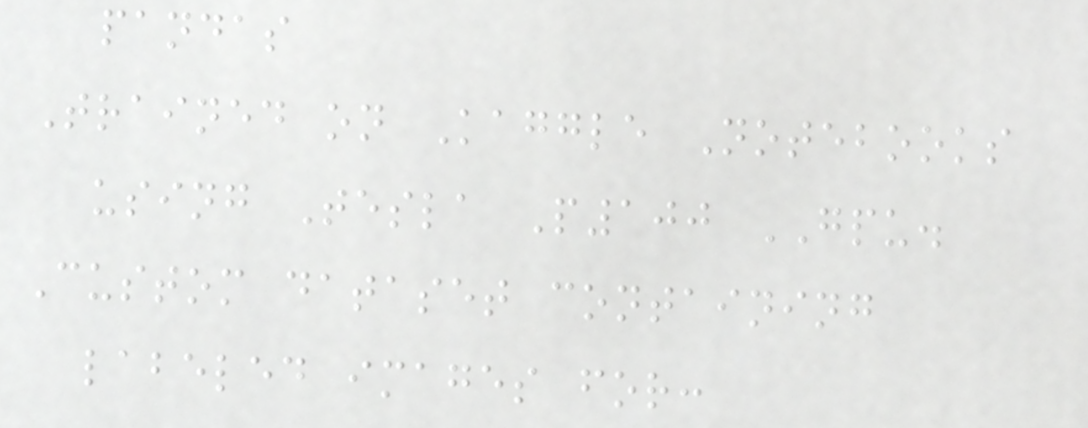pandas
Trained on Kaggle Notebooks
using Tesla P100 GPU.
Custom dataset containing
labeled images for:
